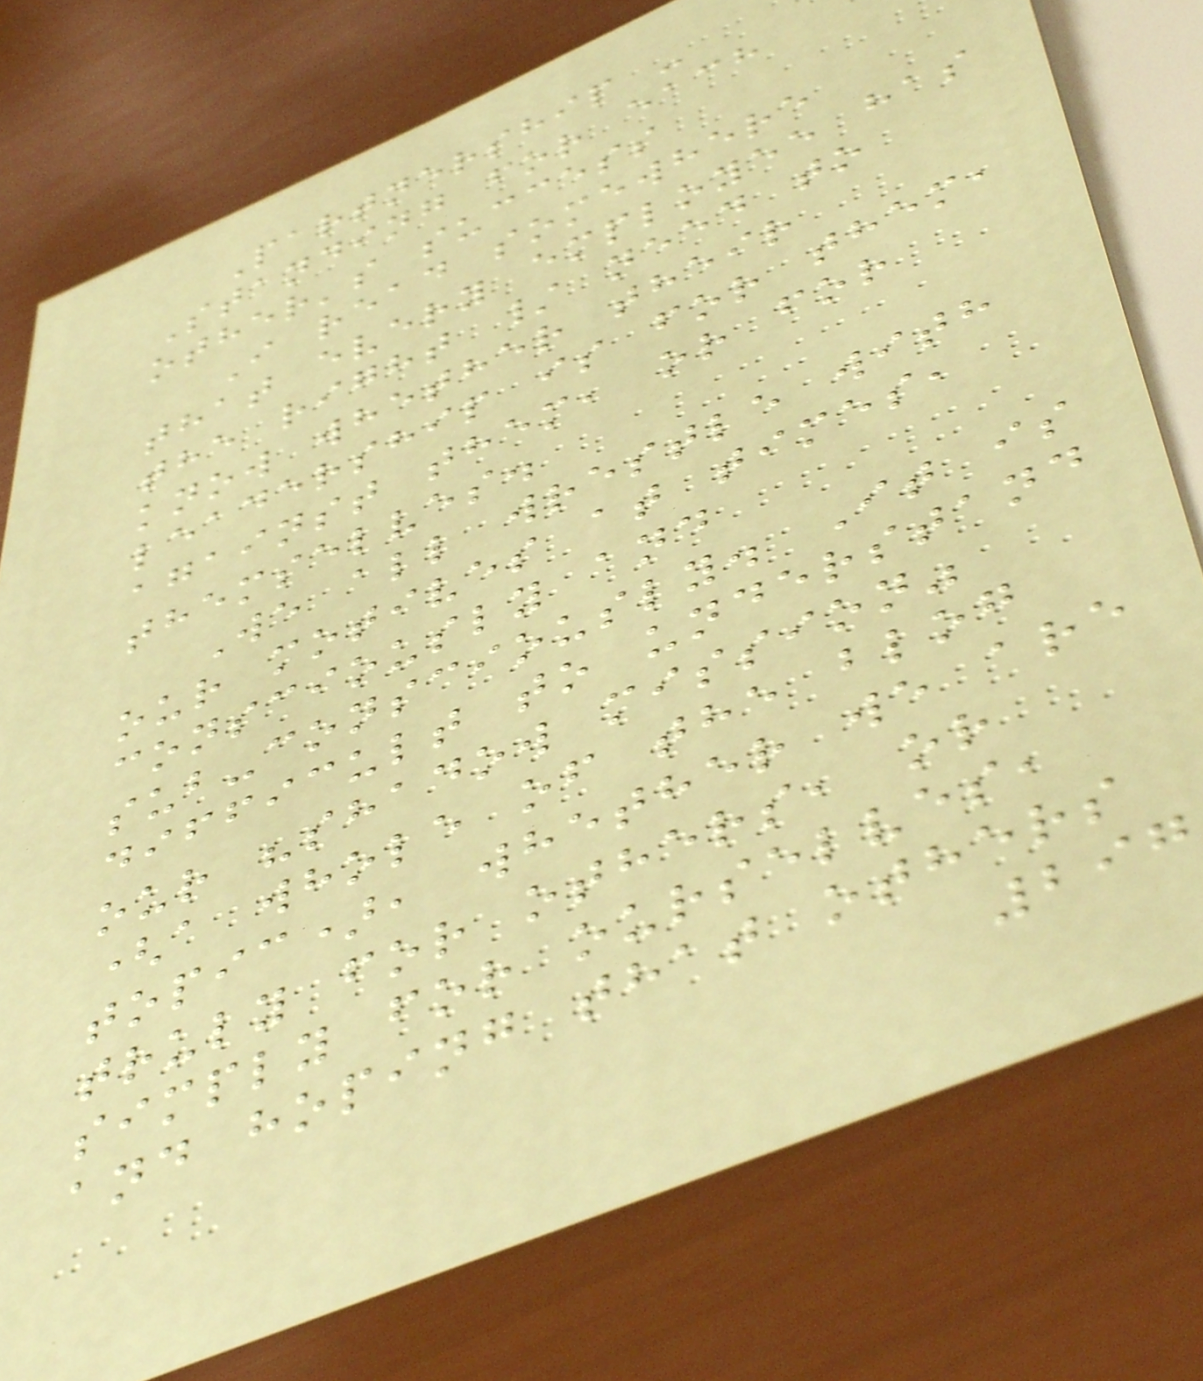Partnership -
Standing for each
other's success
I read somewhere
that every employee has
the right / need to
know whether their
leadership is for them,
against them, or for
themselves.
We all wrestle with
our motives at times,
consciously and
sub-consciously. It is
difficult to understand
our "shadow mission"
(a whole of the blog
topic), whether we are
truly for others, or
simply for ourselves,
and hoping that others
297
